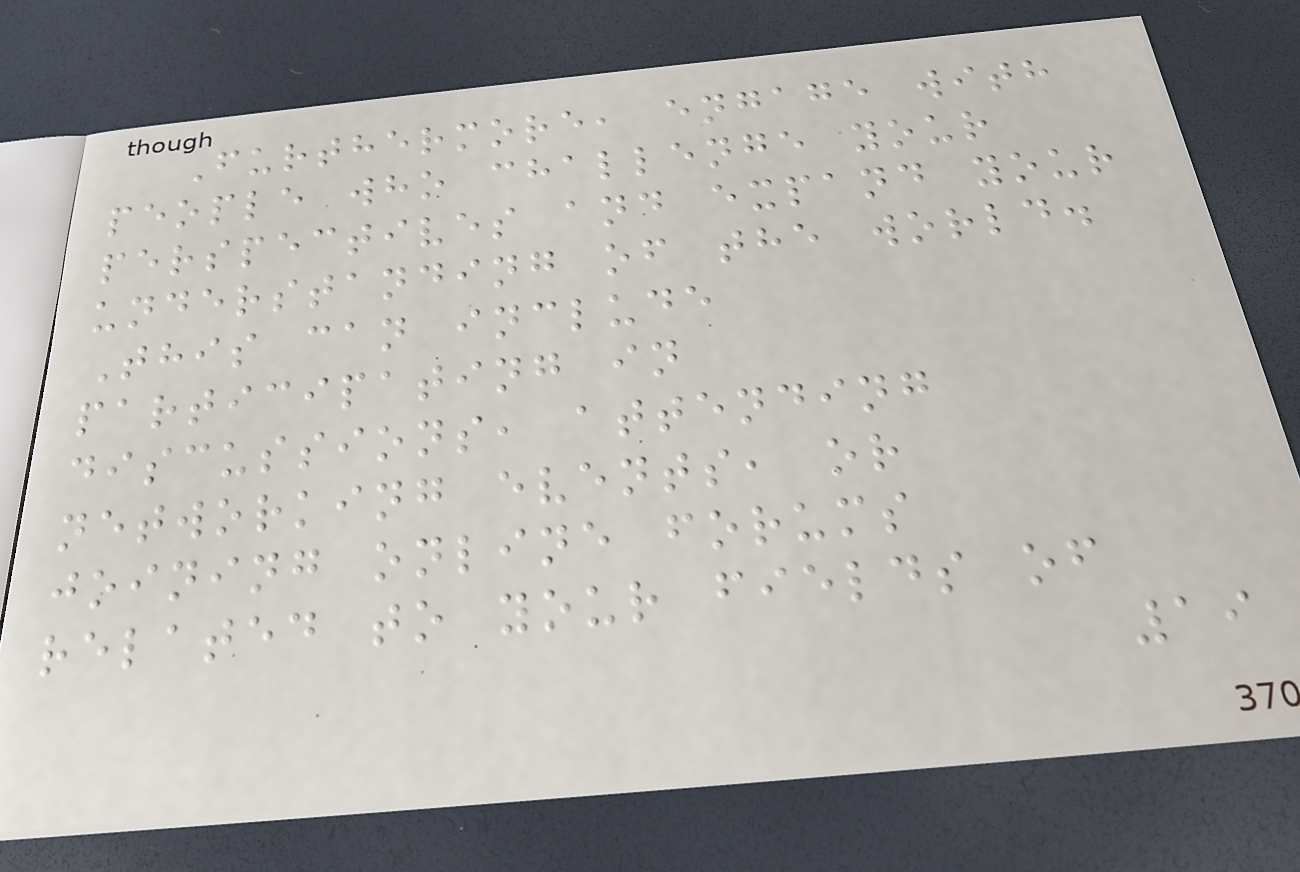Furthermore, engage with
people who challenge your
perspectives and expand your
understanding of the world.
This can include
participating in
discussions, attending
networking events, or
joining online forums
related to your fields of
19
